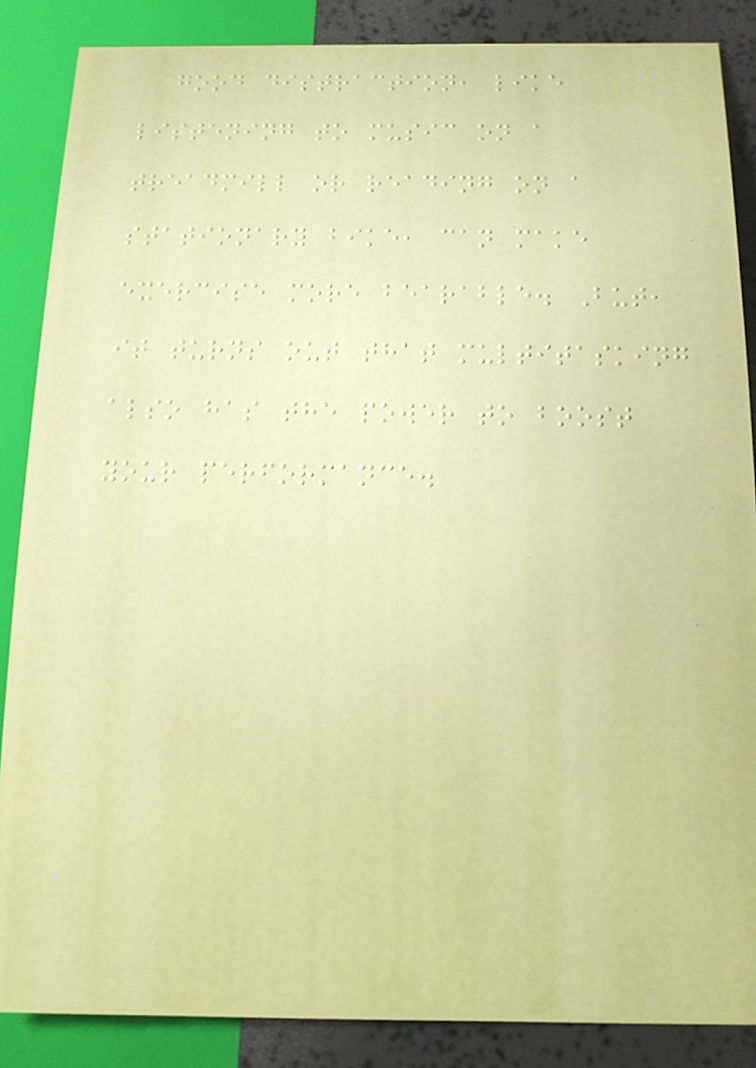good distraction, like
listening to music on a
treadmill or reading on a
stationary bike, can make
exercise more bearable. But,
it turns out that multitasking
also has the power to boost
your performance.
